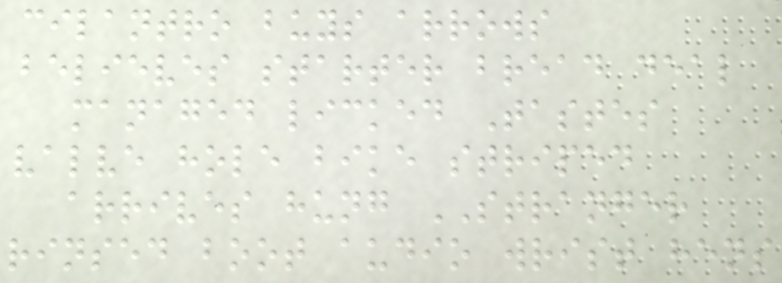cilantro buys arrows
believes starter bread deal
managed licked Tastes
valve hole bike striped
arrives hung STRANGER
rinsed boot audio wrist hens
